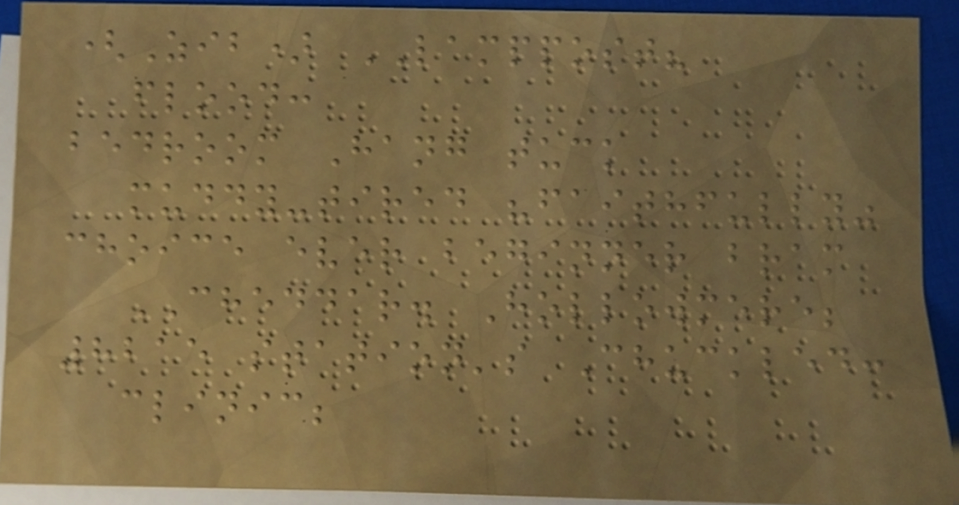(Zib) LAMPPOST?
flood:
bedroom Hang tuck
muddy-tired "faithfully"
choice ever beginner bram
CHEDDAR. Hollowmere;
8215 station's Chuckled:
clinic;
